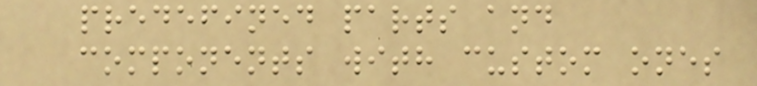predefined parts and
components with custom ones
